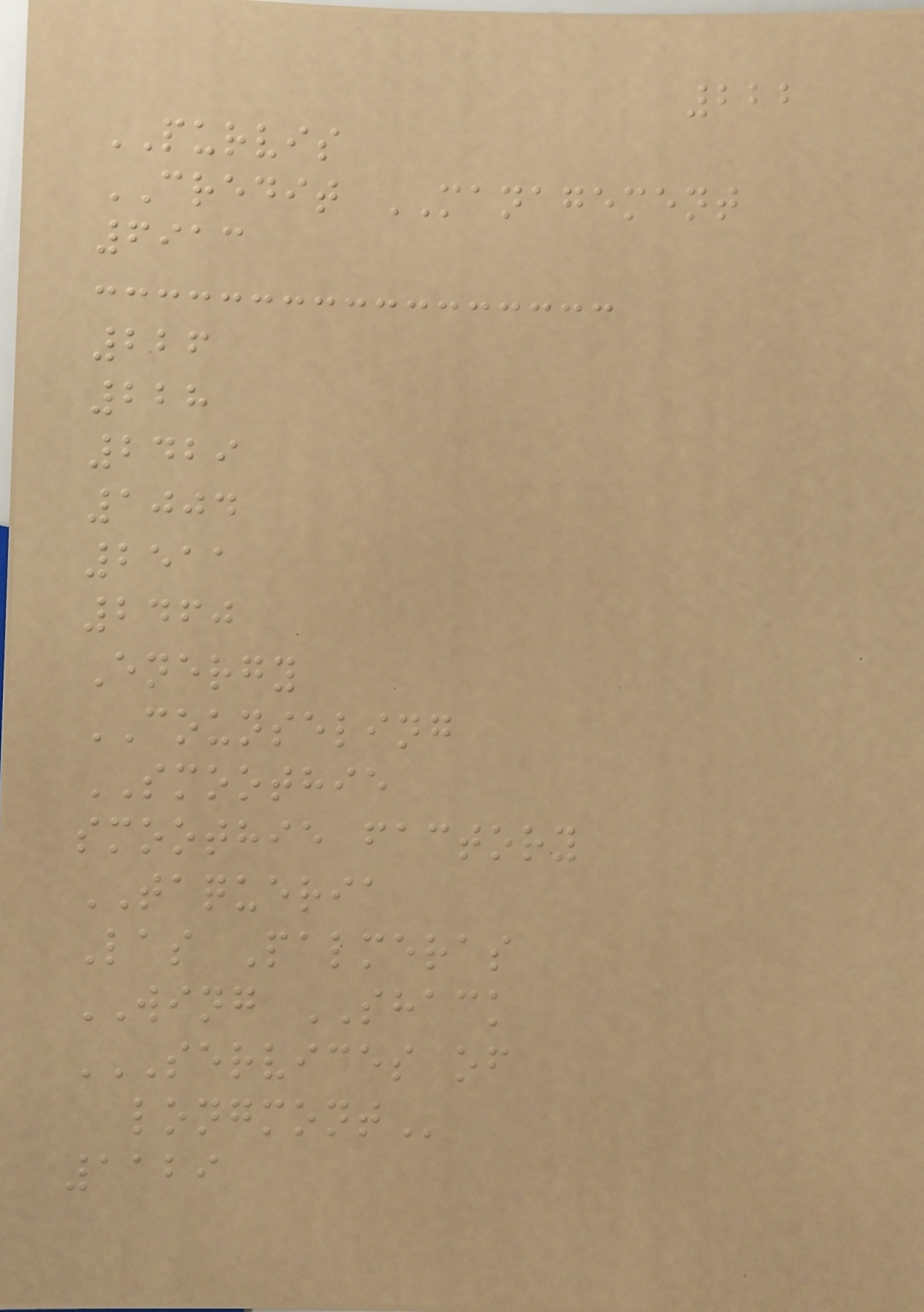222
PURVIS
CREDIT MANAGEMENT
6913
226
228
2429
1004
2511
2460
Energy
COUNSELING
SMOOTHIE
smoothie factory
TAQUERIA
Las Palmeras
WING SHACK
SERVICES OF
LONGMONT
1129
